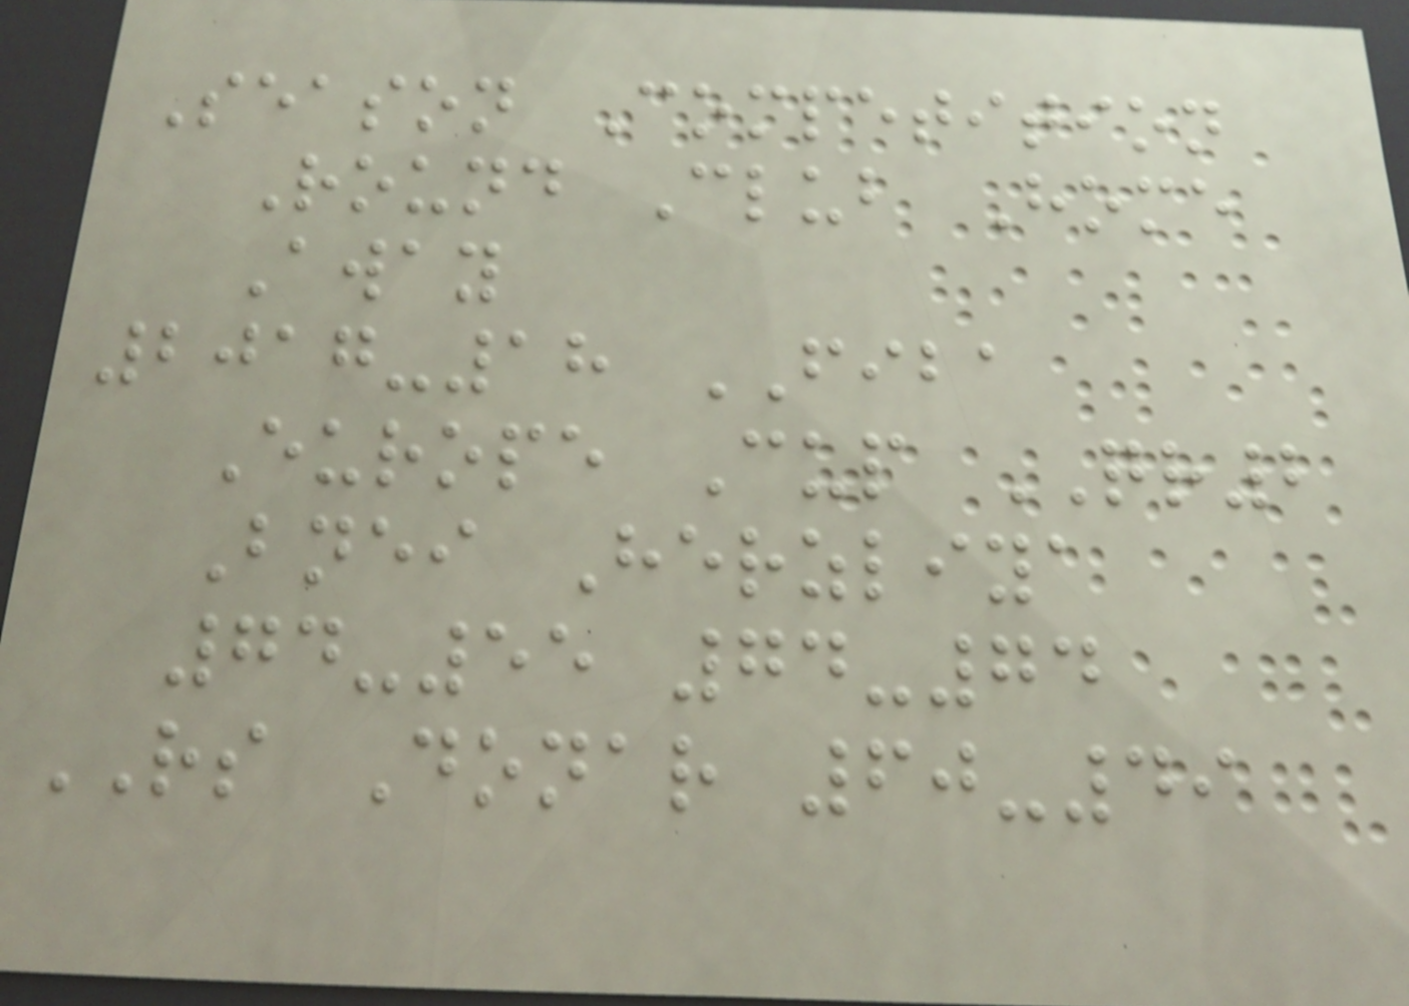Season Competition
Round Club Home
Away
2017-18 FIBA
Europe Cup QR2
Bnei Herzliya
74-55 74-74
RS Donar 60-49
